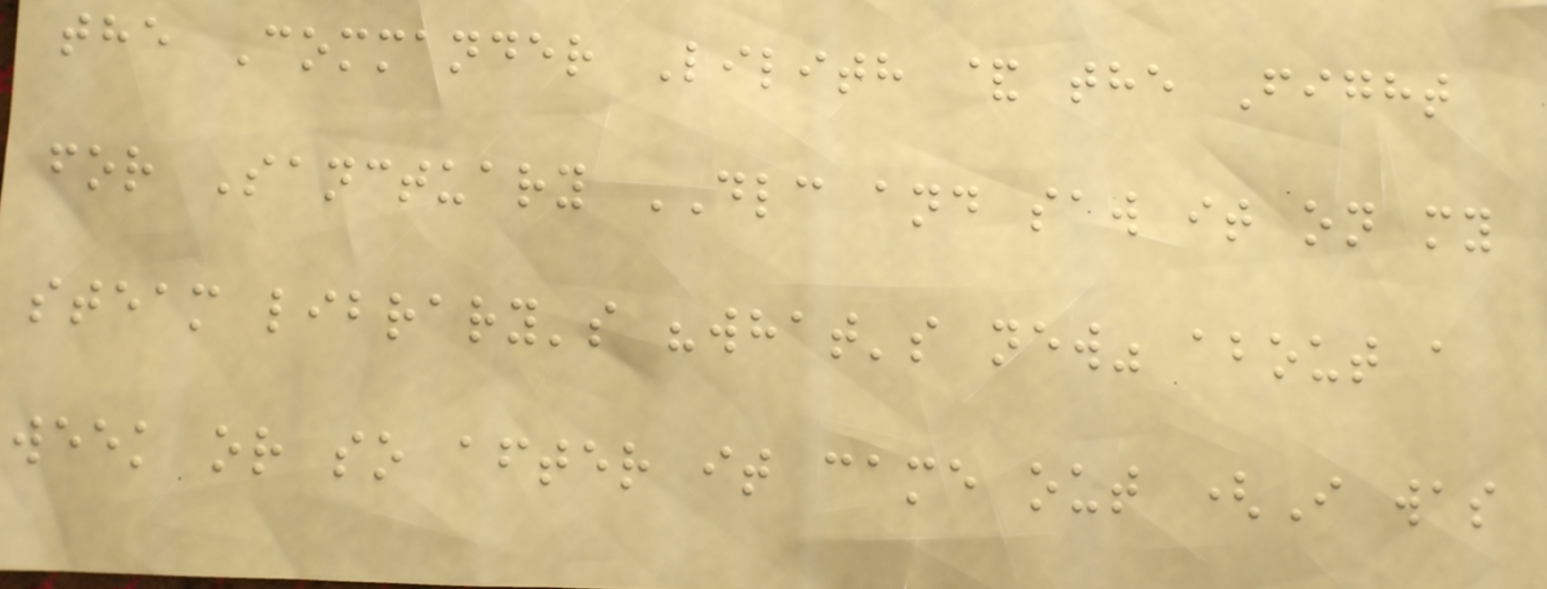the Commander Lilith & the Fight
for Sanctuary DLC and saw it on my
steam library's "what's new" about a
week or so after it came out (I was
